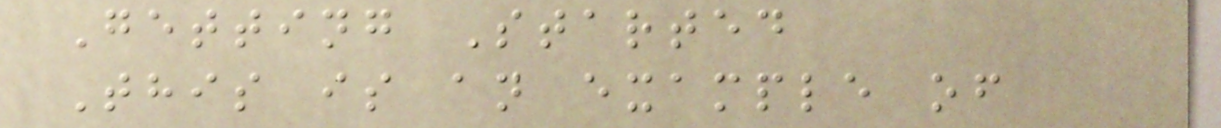Getting Started
This is an example of
